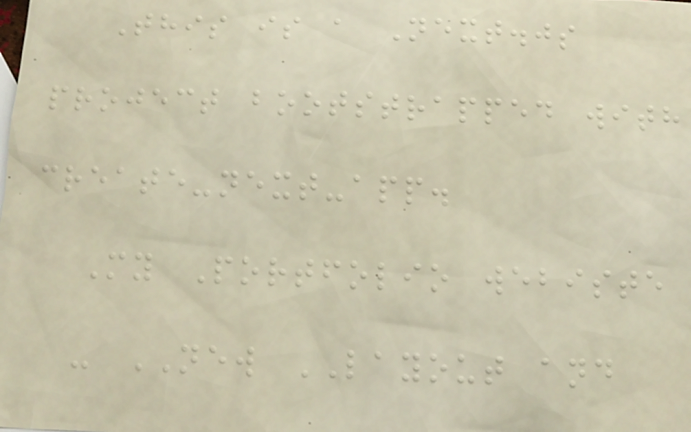This is a Next.js
project bootstrapped with
create-next-app.
My Portfolio webiste
- NEW LAYOUT and
